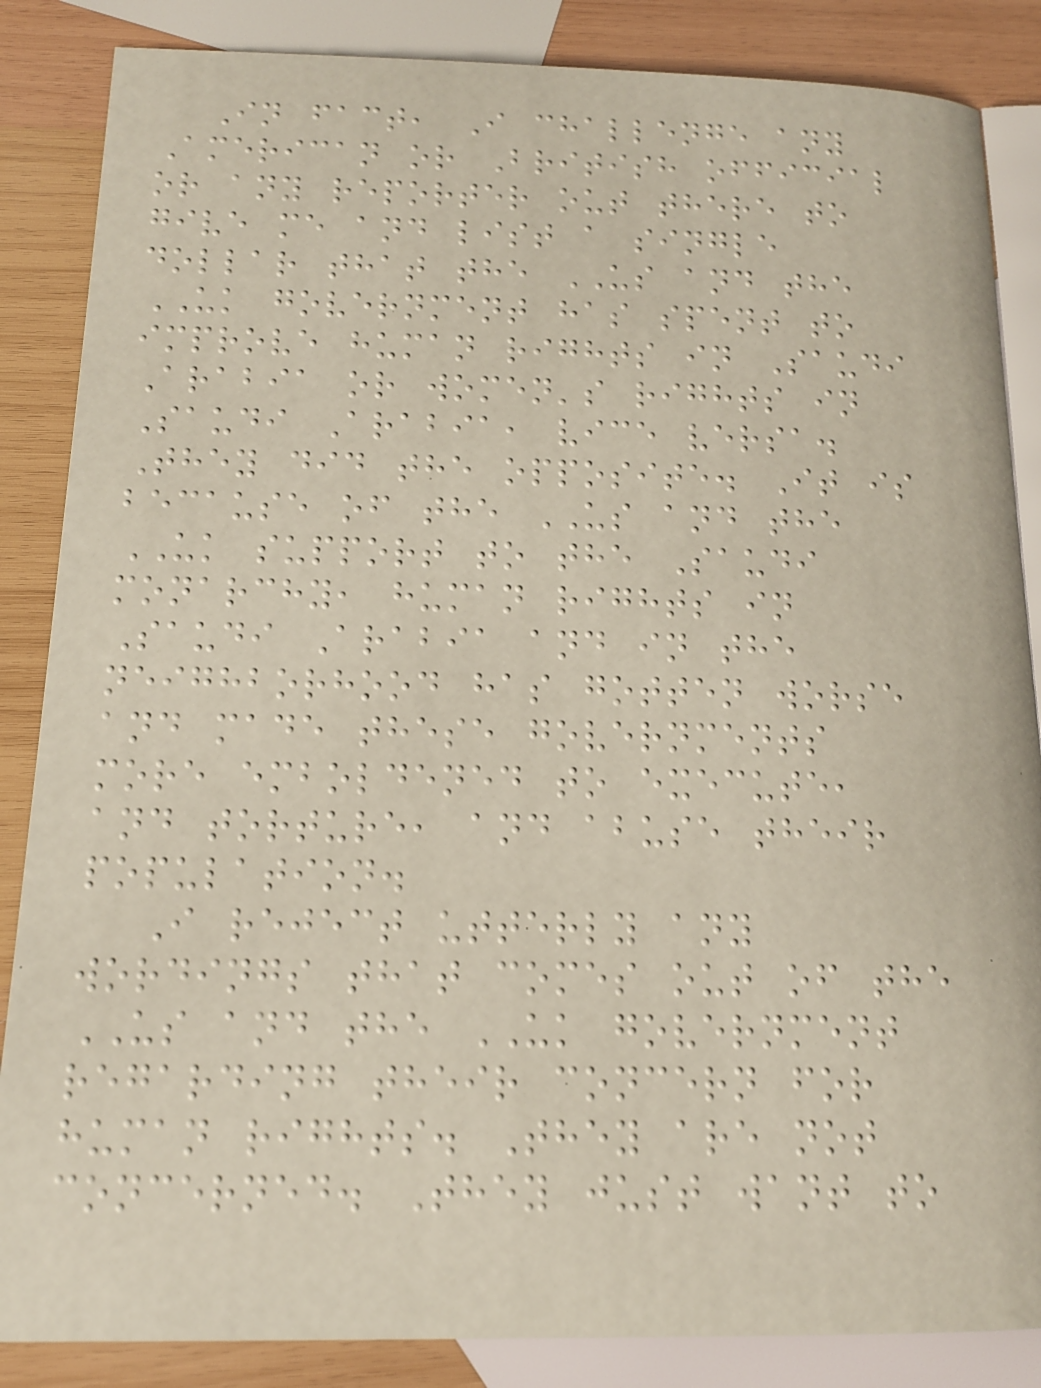In fact, I challenge any
American or British official
or any reporter out there to
give me and list a single
dollar that the US and the
UK government has spent to
improve human rights in Saudi
Arabia or women's rights in
Saudi Arabia, vice versa.
They did the opposite. It is
because of the US and the
UK support to the Saudi
monarchy, human rights in
Saudi Arabia and in the
neighborhood has gotten worse
and made these governments
more emboldened to execute,
and torture, and abuse their
population.
I reject utterly any
wordings that comes out of the
US and the UK government
regarding their concern for
human rights. They are not
concerned. They just want to
